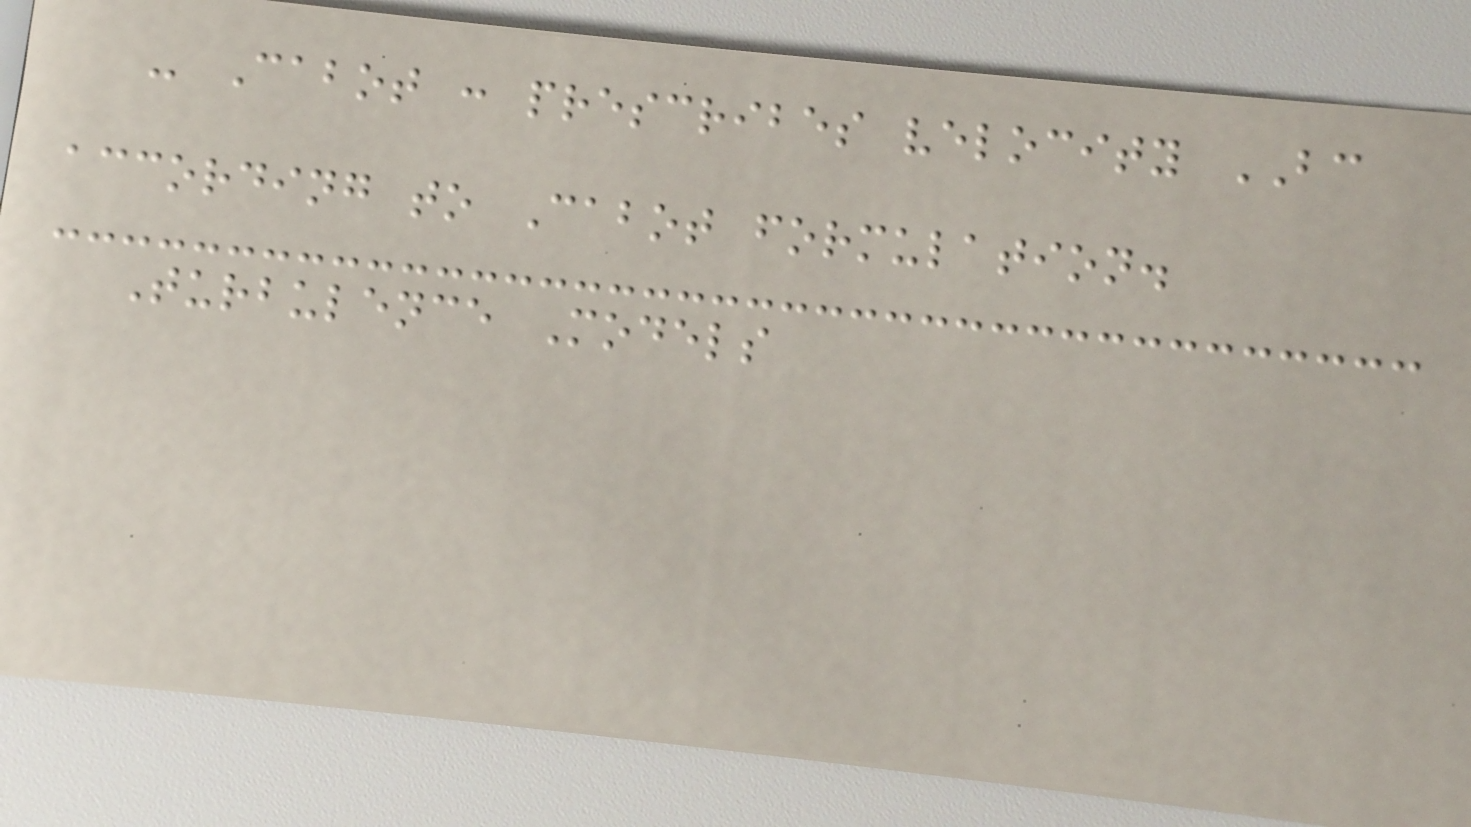- Cabot : prescribes velocity BC
according to Cabot formulation.
Turbulence Models
